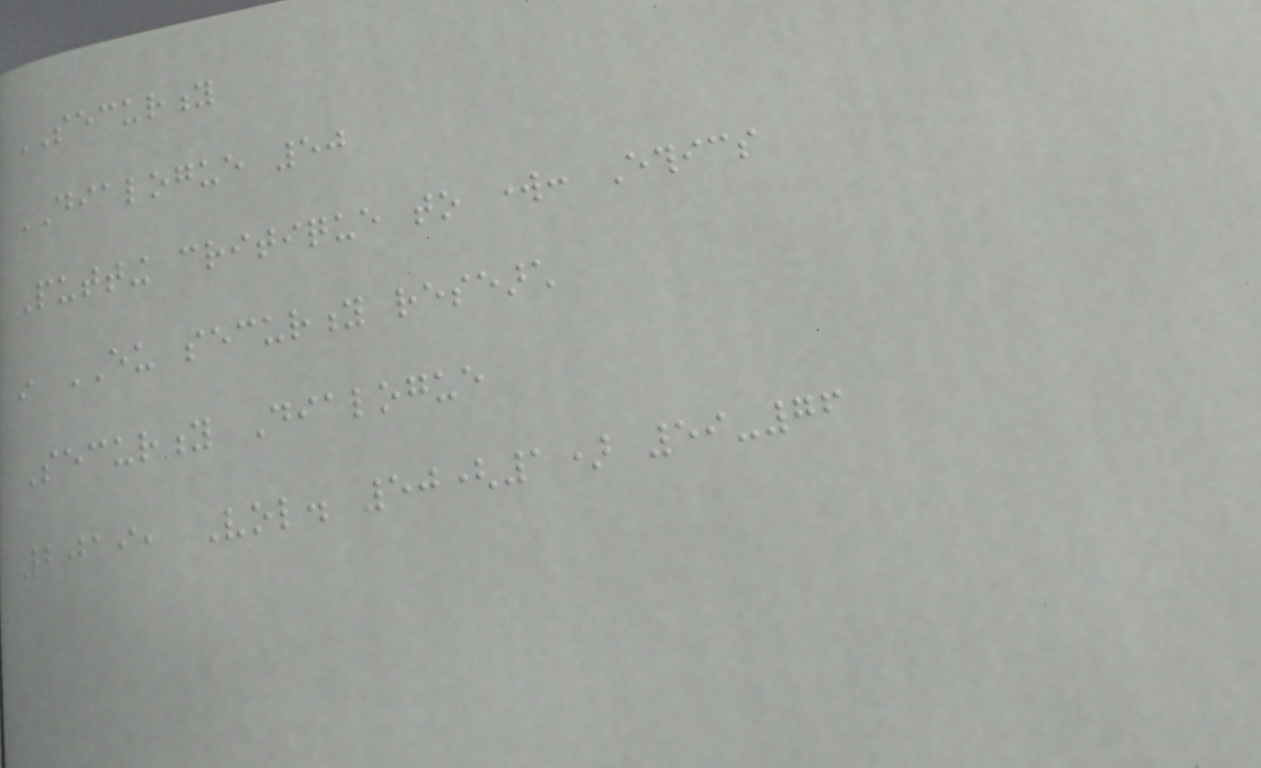SECURITY
DIALOGUE 50
Putting critique to work: Ethics
in EU security research
Security Dialogue
2019, Vol. 50(1) 59-76
